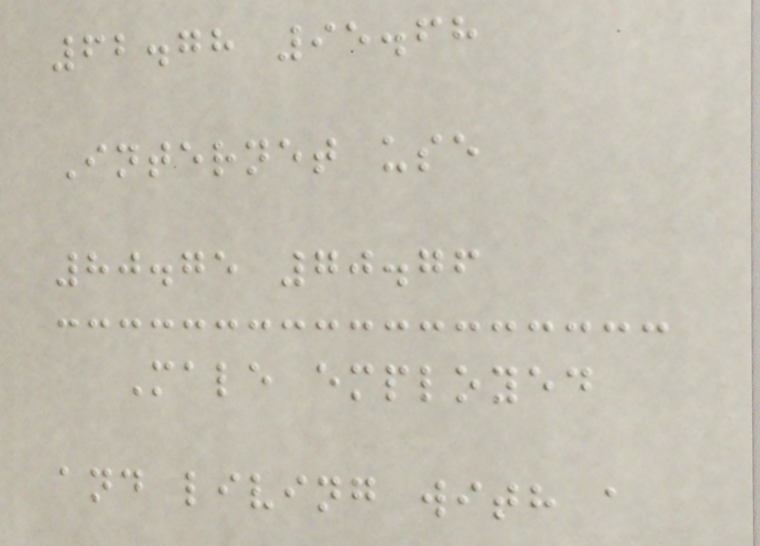62.78 95.68
Internet use
80.75 70.76
Male employed
and living with a
